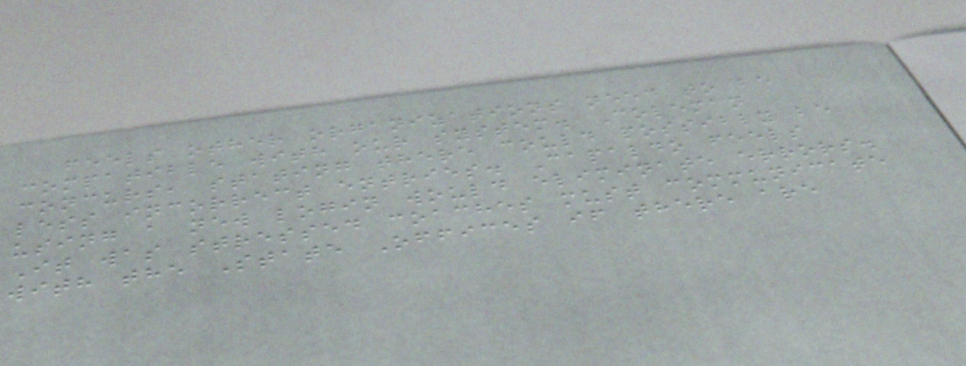feels other organizations need to be
compatible with our system. Coleman
concurs, stating there could possibly be
less incorrect entries. Capaldo feels
using a new login would eliminate errors.
It was stressed coaches must communicate
with the State Offices if there are
